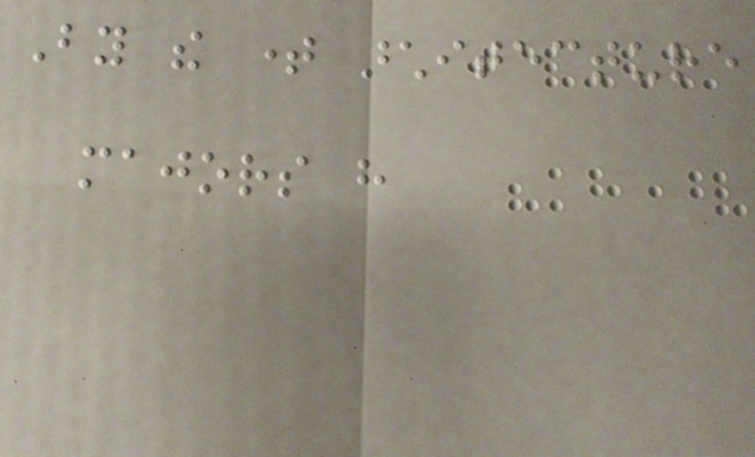By the time architecture
majors have
